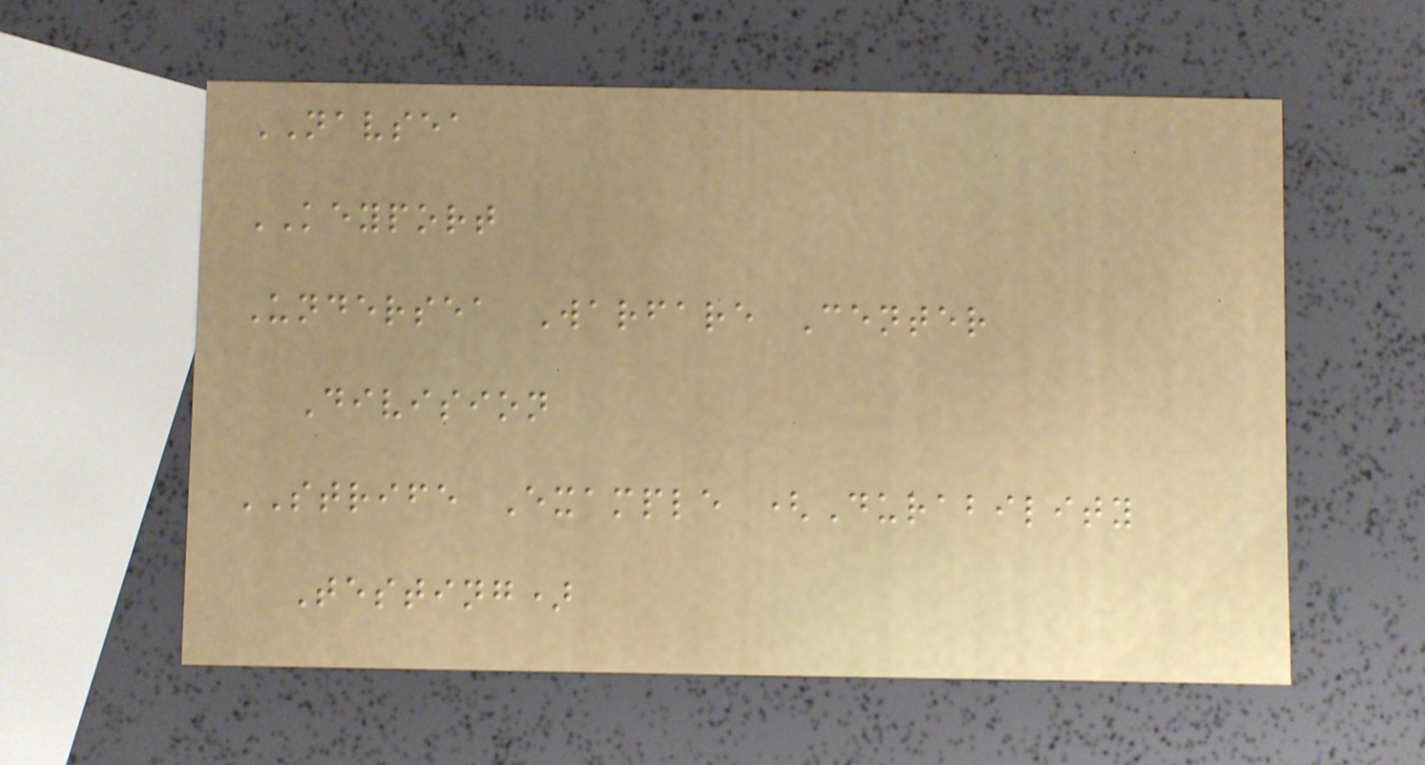NAVSEA
KEYPORT
Undersea Warfare Center
Division
STRIFE Example (Durability
Testing)
